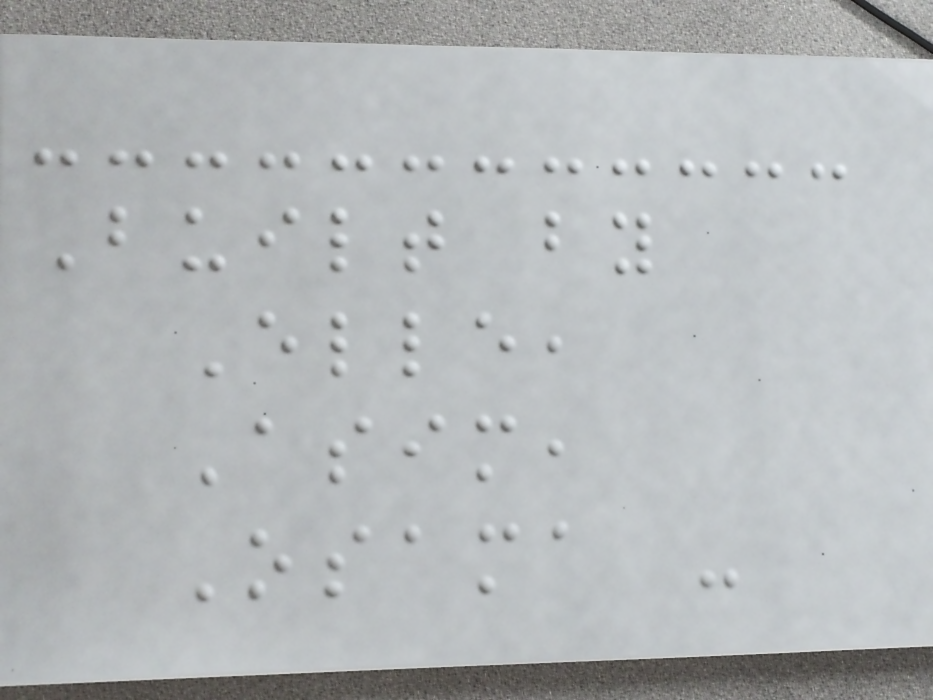Built by
Elle,
Asim,
Osama -
